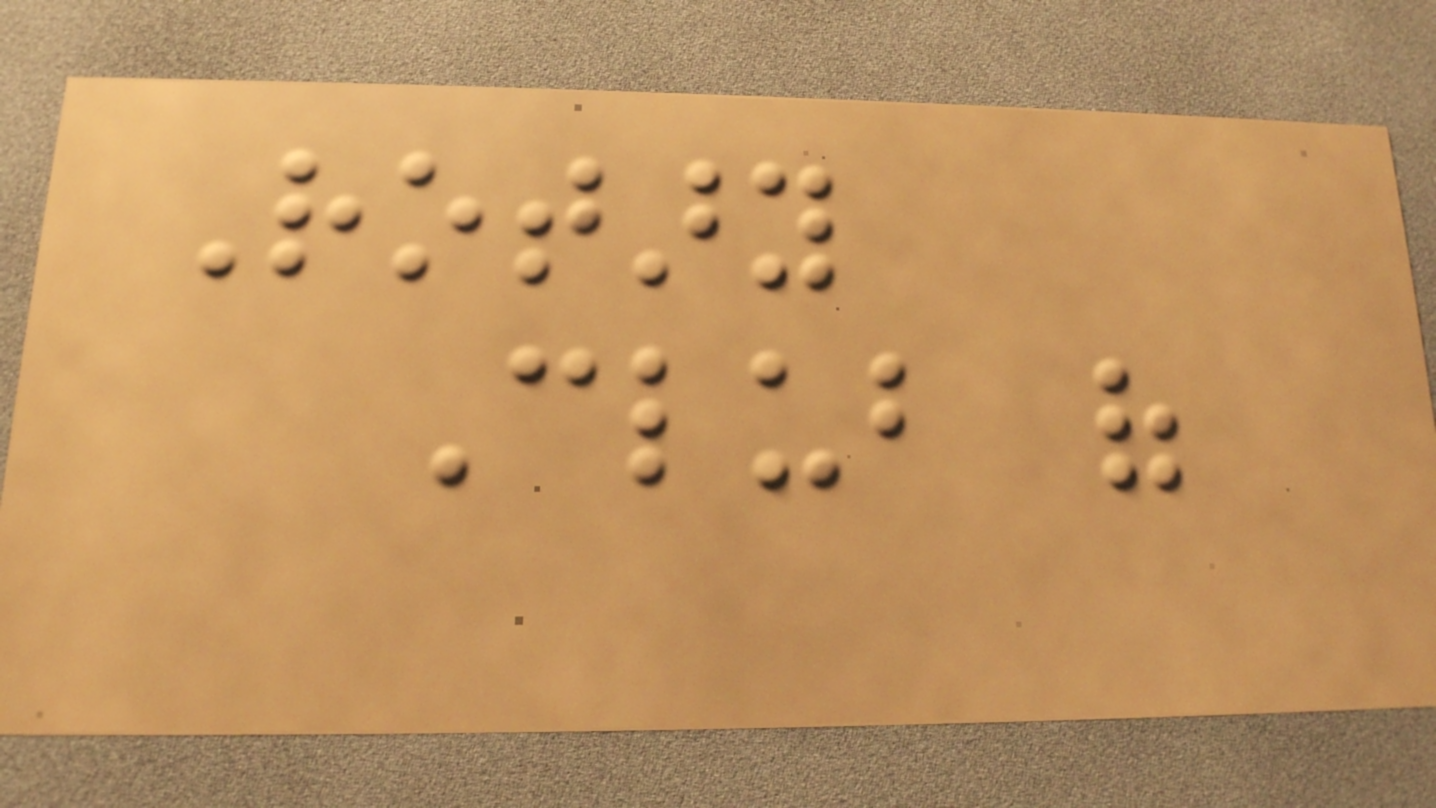Rotary
Club of
